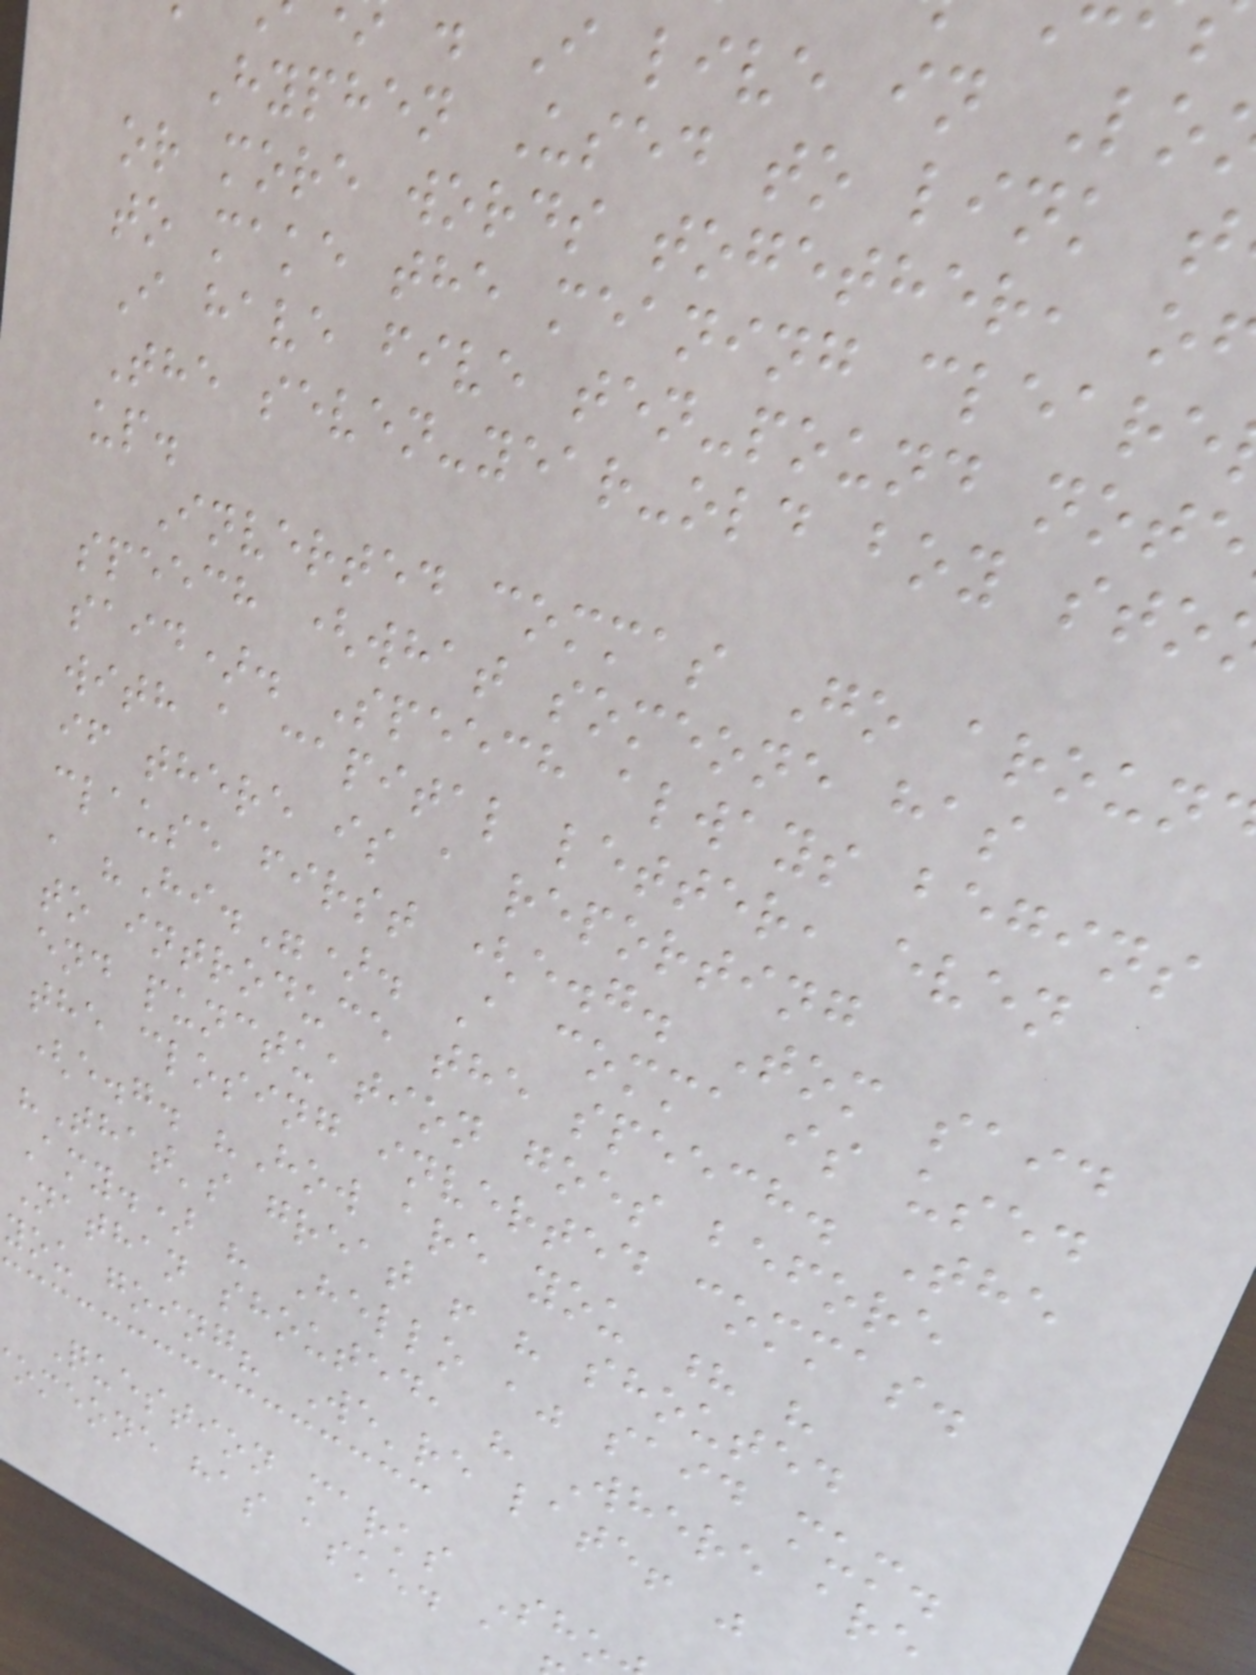I live in Lo
Hyphen Used to link t
or more words together, o
to make the meaning cleare
I have five ten-pound note
The seven-year-old boy sto
up.
Inverted commas Go aroun
speech (what someone has
said). Speech always begins
with a capital letter, even
if there is a reporting
clause first (e.g. Tom said
, "Hi."). A comma is used
to introduce the speech. The
end punctuation goes before
the closing inverted commas.
(e.g. "How are you ? "
"That's great ! " shouted
Amy.) " Hello ," said mum.
Nathan shouted, " Where are
you going? We're late! "
Question marks Sho
omeone has asked a
